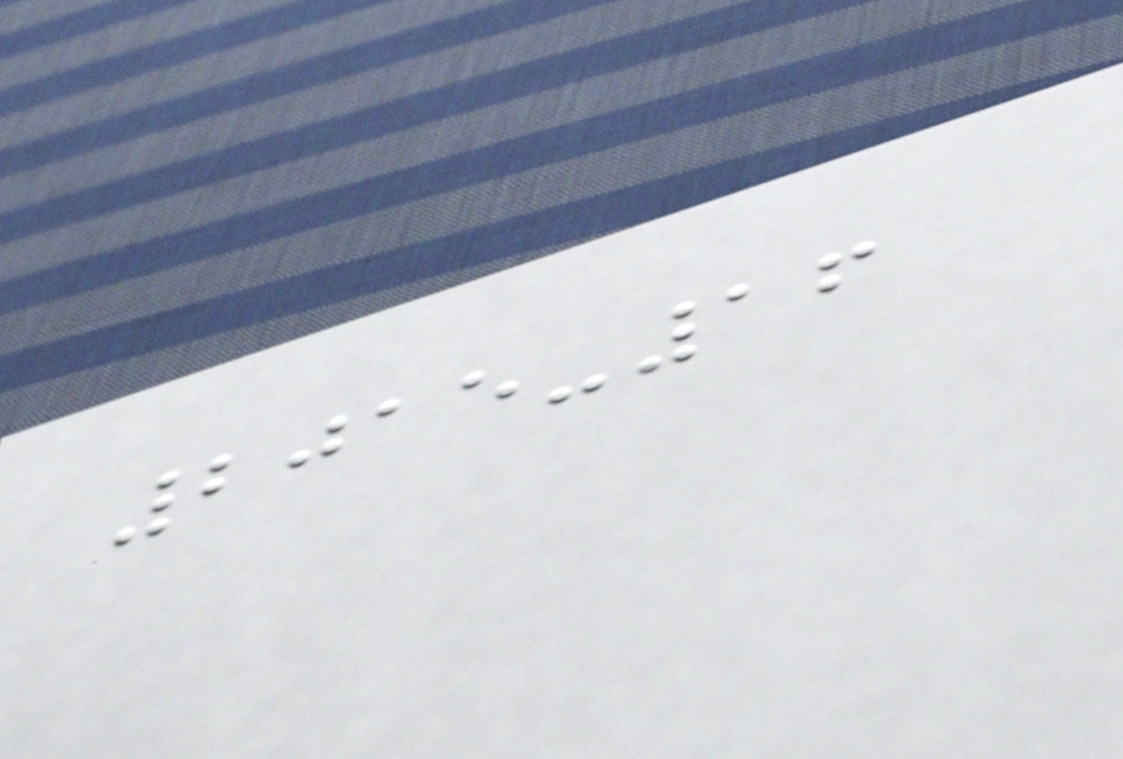2015-16
